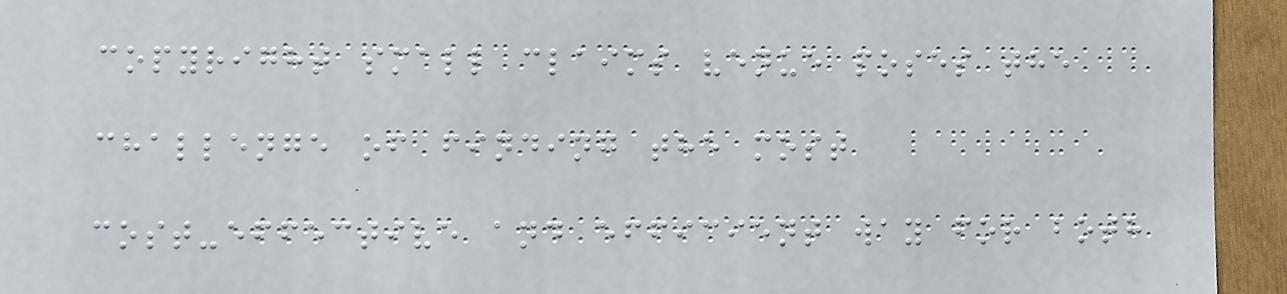copyright small claims venue poses the
challenge of finding the most
cost-effective and efficient way for both
